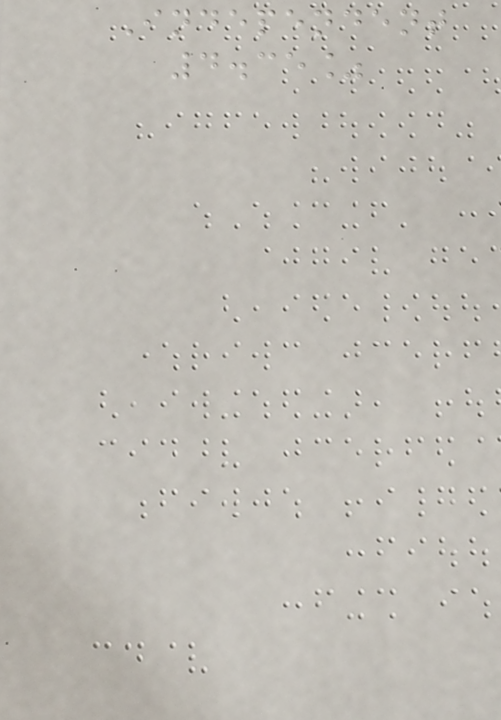Independent
4.35%
